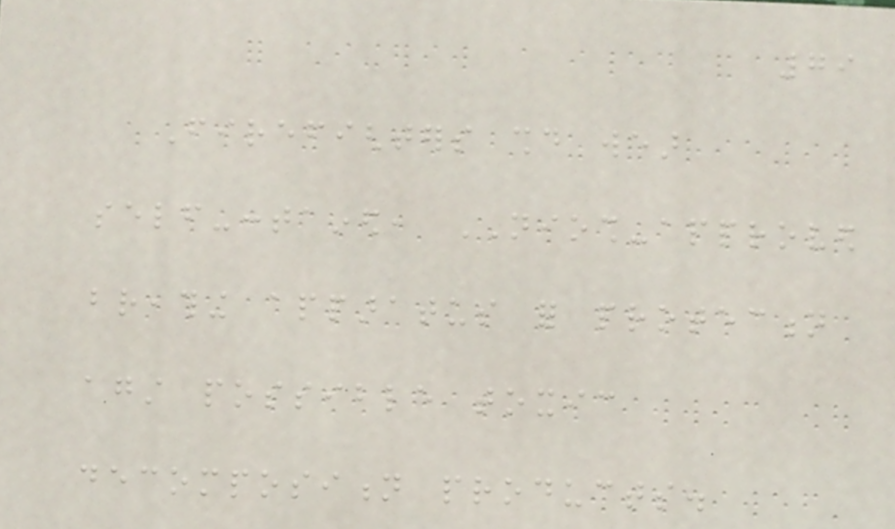79
Firefighters should wear
self-contained, NIOSH-approved
breathing apparatus for protection
against possible toxic
decomposition products.
